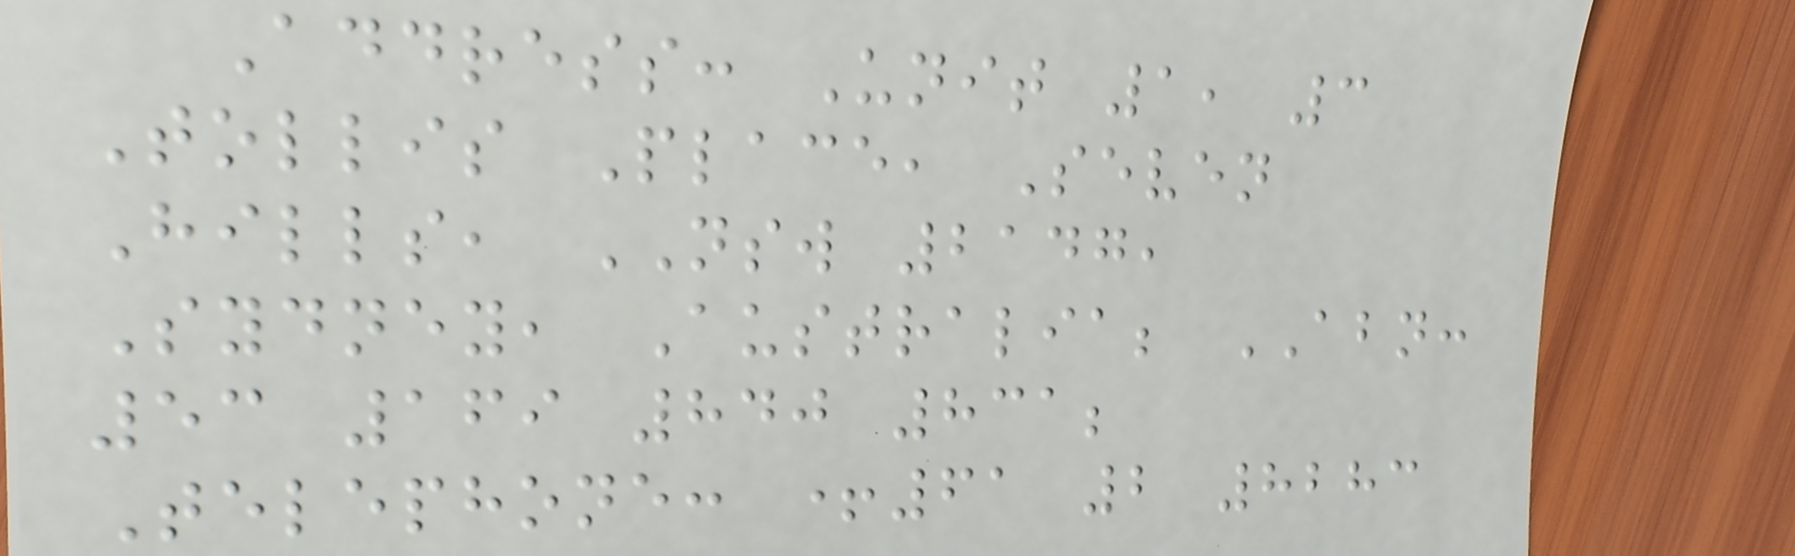Address: Unit 1, 3
Tollis Place, Seven
Hills, NSW 2147,
Sydney, Australia; ABN:
53 169 840 831;
Telephone: +61 2 8283
